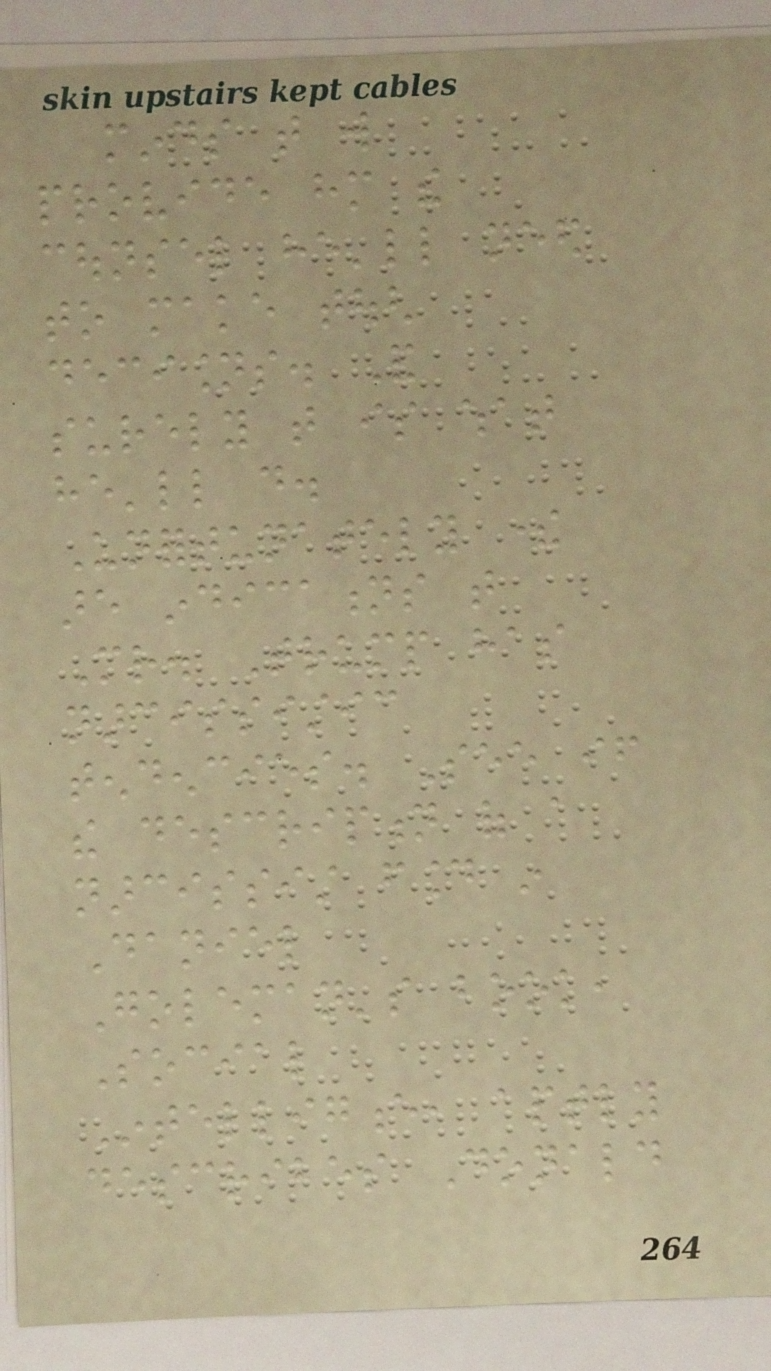minds that will
provide him the
counsel he'll need
to make tough
decisions. And
surely that is what
he'll do.
Unfortunately there
are indications that
Mr. Trump has
narcissistic
tendencies. See if
the description of a
narcissist found in
Daniel
Goleman's book,
Social
Intelligence, aptly
describes Donald
